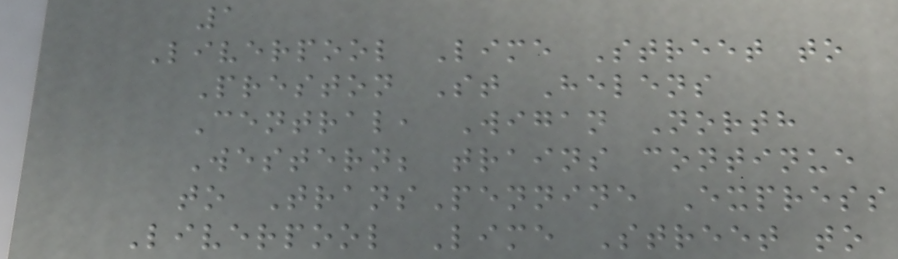1
Liverpool Lime Street to
Preston St Helens
Central, Wigan North
Western; trains continue
to TransPennine Express
Liverpool Lime Street to
